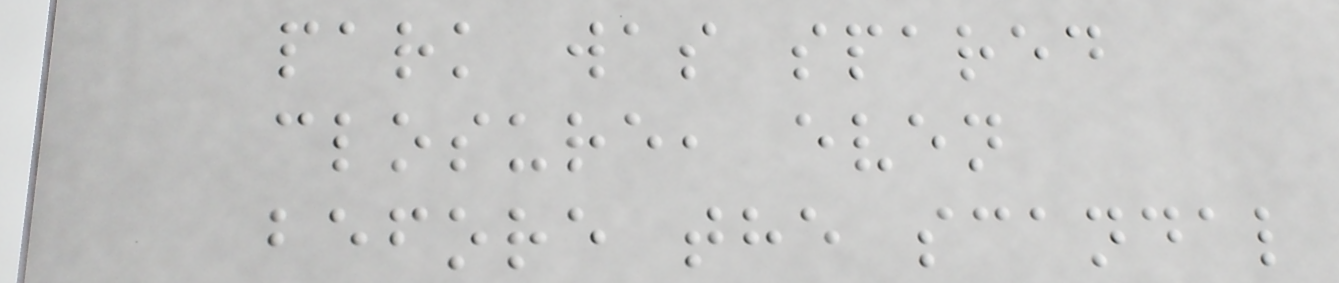park was spared
closure, even
before the scandal
